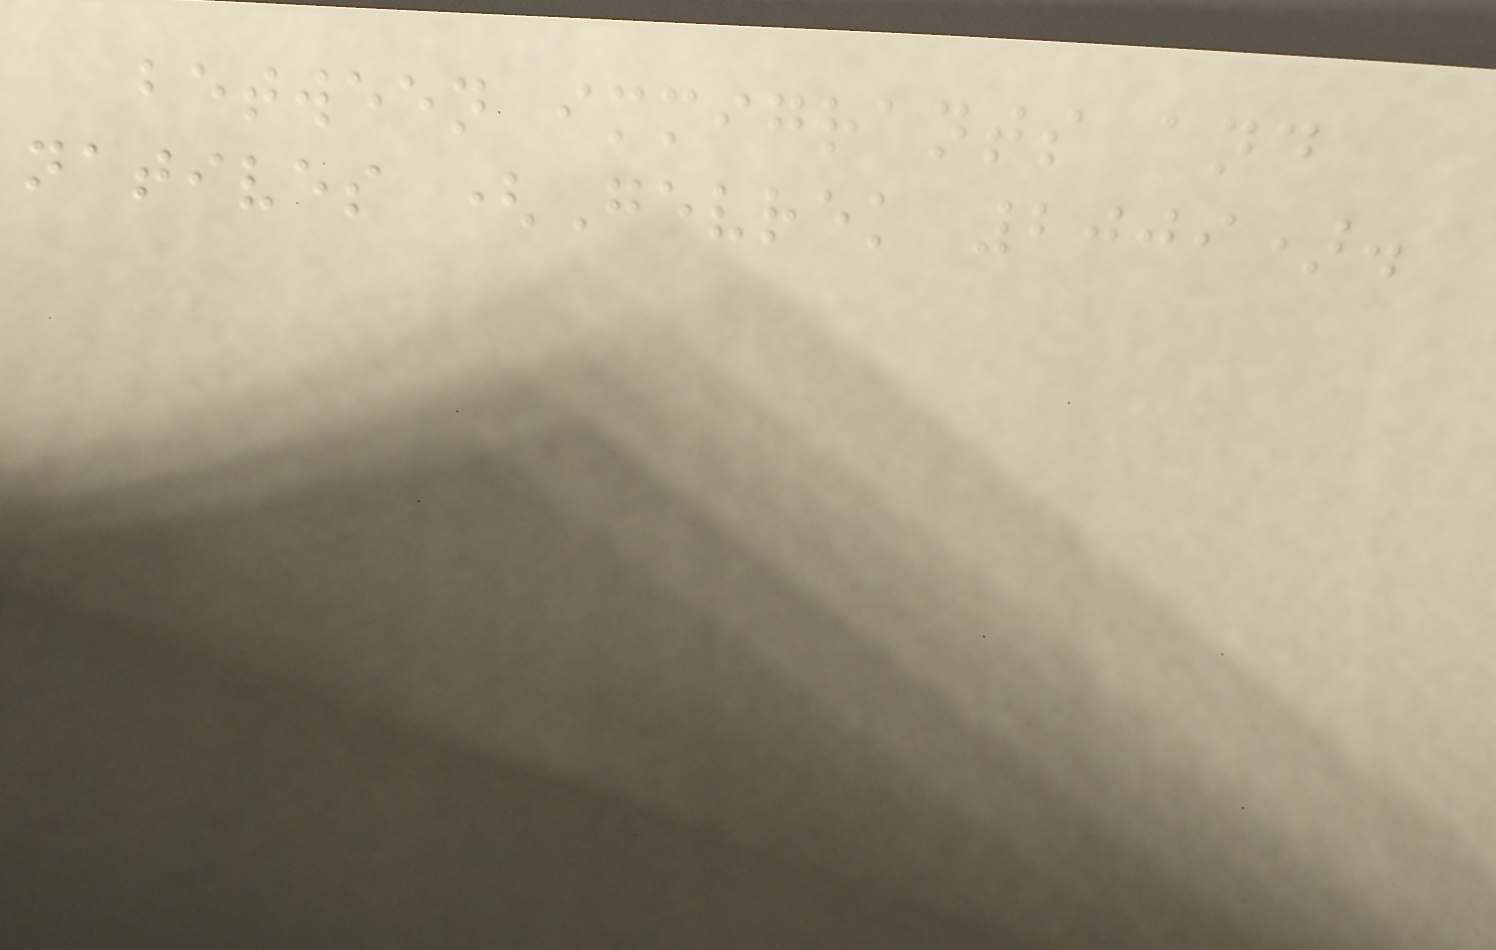between immigrants and
natives (Gevrek 2009).
